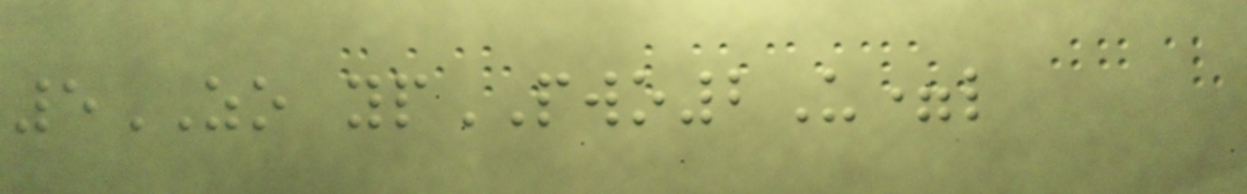5ZO ypPWO2U=l
